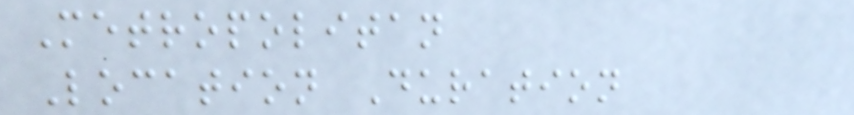Metropolitan
Location Duration
